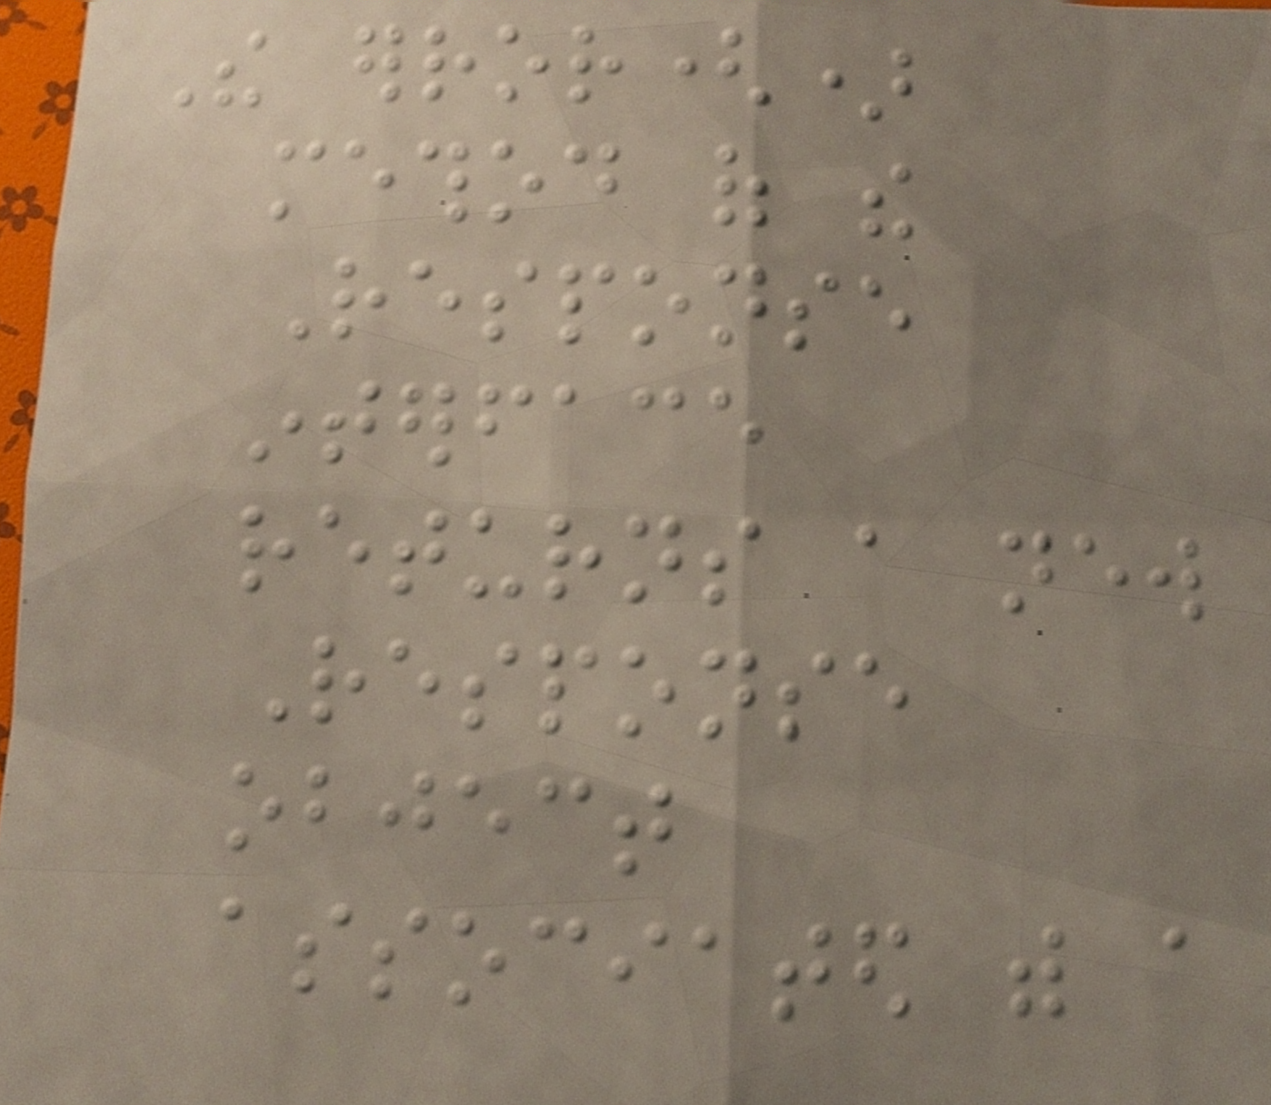The error()
method of the
Response
interface
returns a new
Response
object
associated with a
